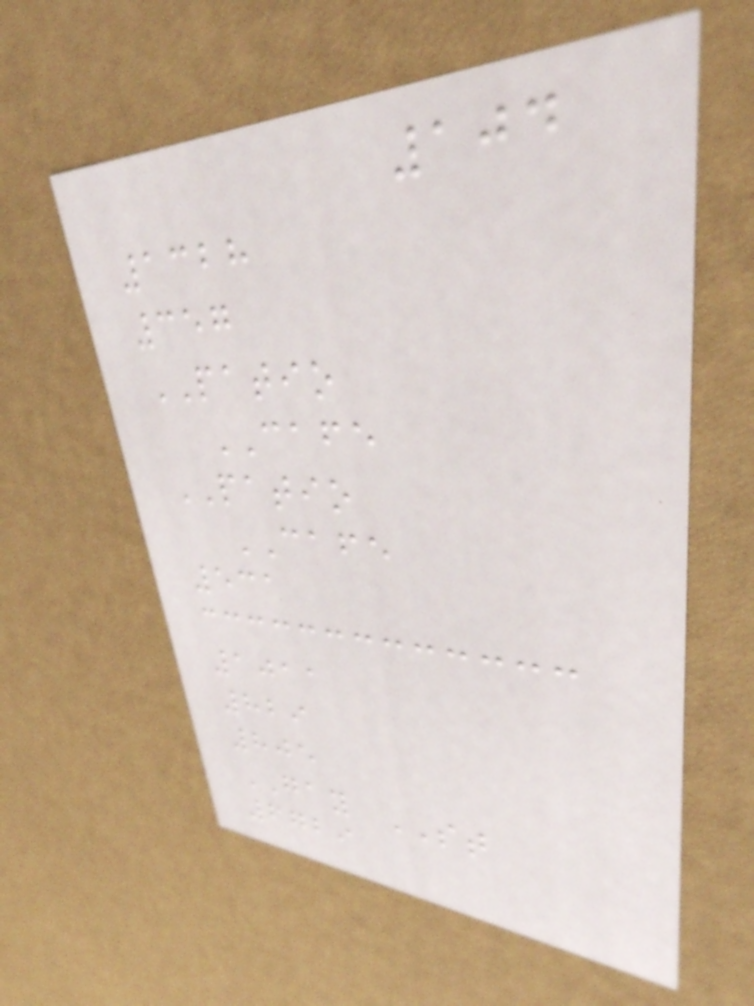104
1328
357
PATIO
CAFE
PATIO
CAFE
531
1011
829
805
GAY ST
6729
